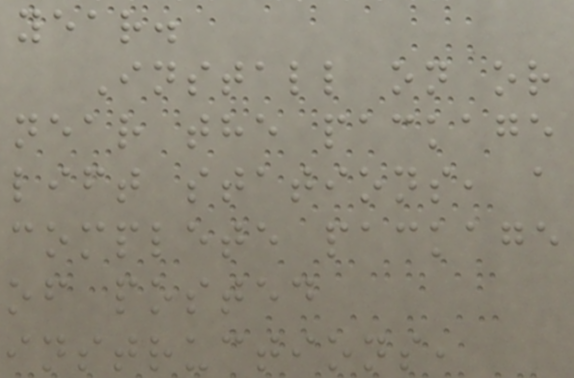year.
Install on or
near the package
lift stations, a
complete package
of posted
instructions,
